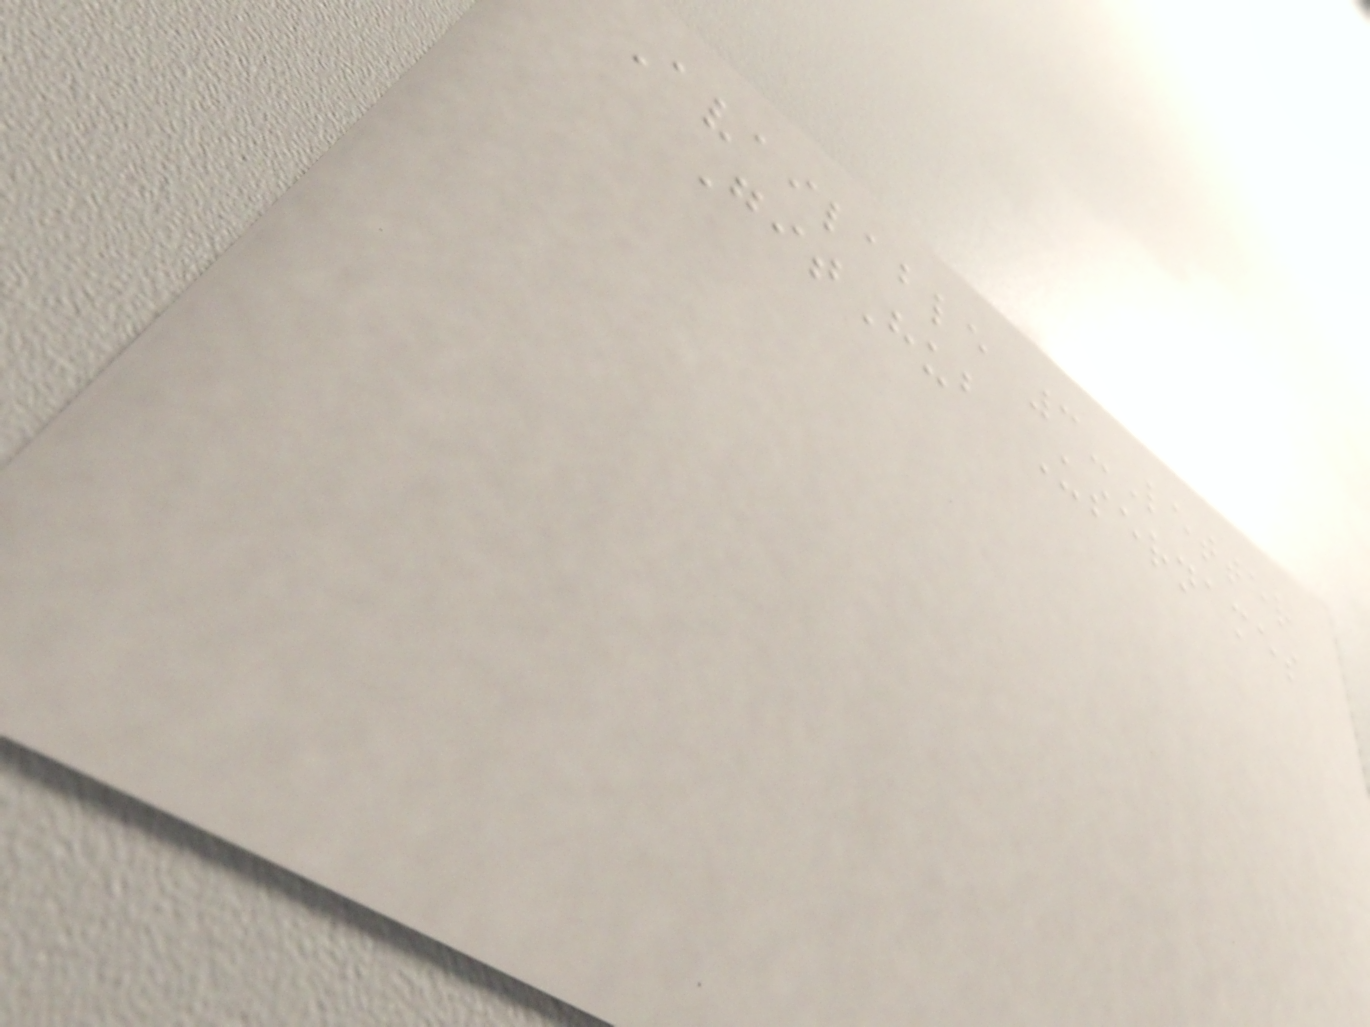Available 3-Letter
GitHub Usernames
